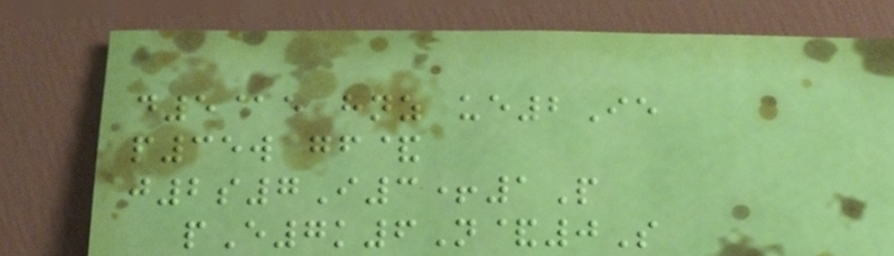d5@e hnz ue2Ie
p35w gf&
j2s7I3+1P
pE7k6N&0S
